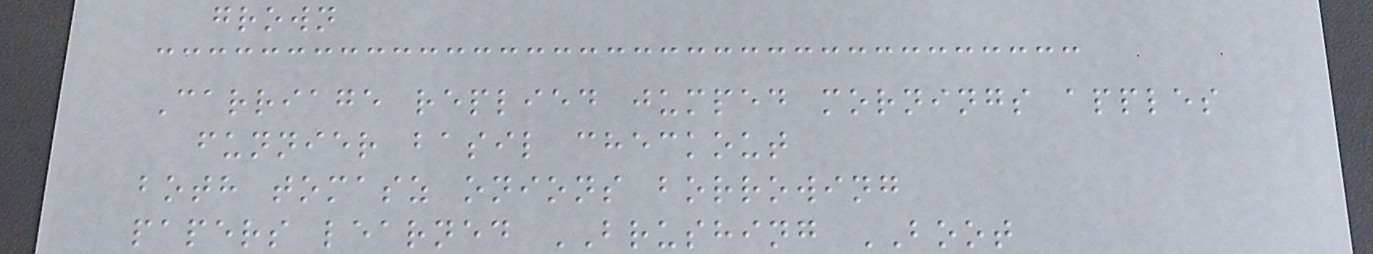grown
Carriage replied jumped mornings apples
funnier basil checkout
both tomasz onions borrowing
papers learned BRUSHING BOOT
